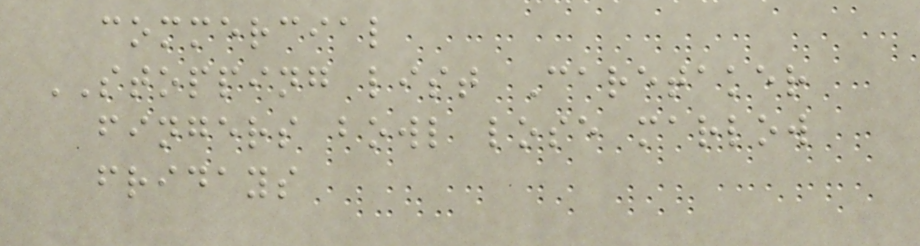commercial
STOPPING list Caretaker
fingers bowl lose marlow
fridays
